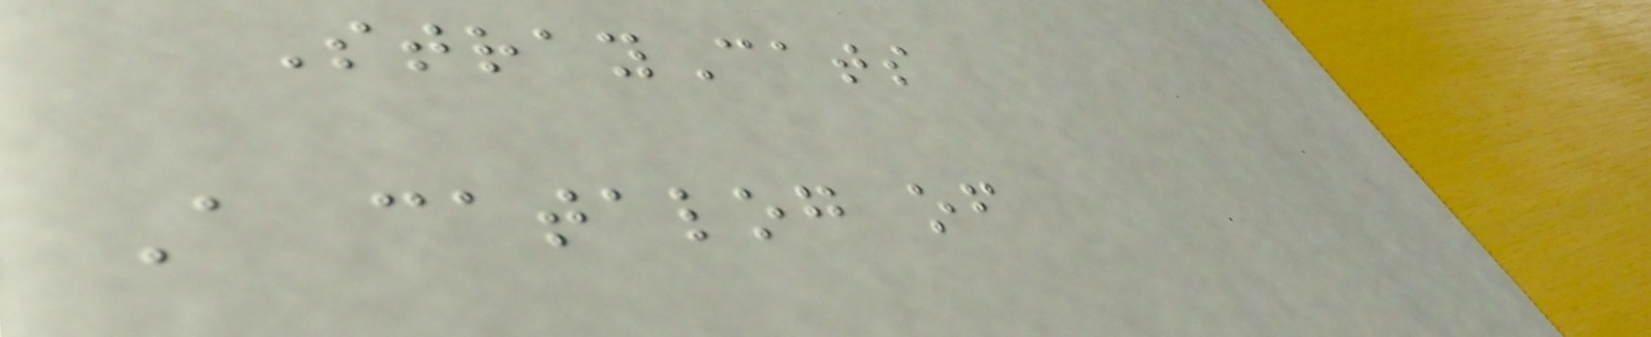StrayCats
A catalog of
